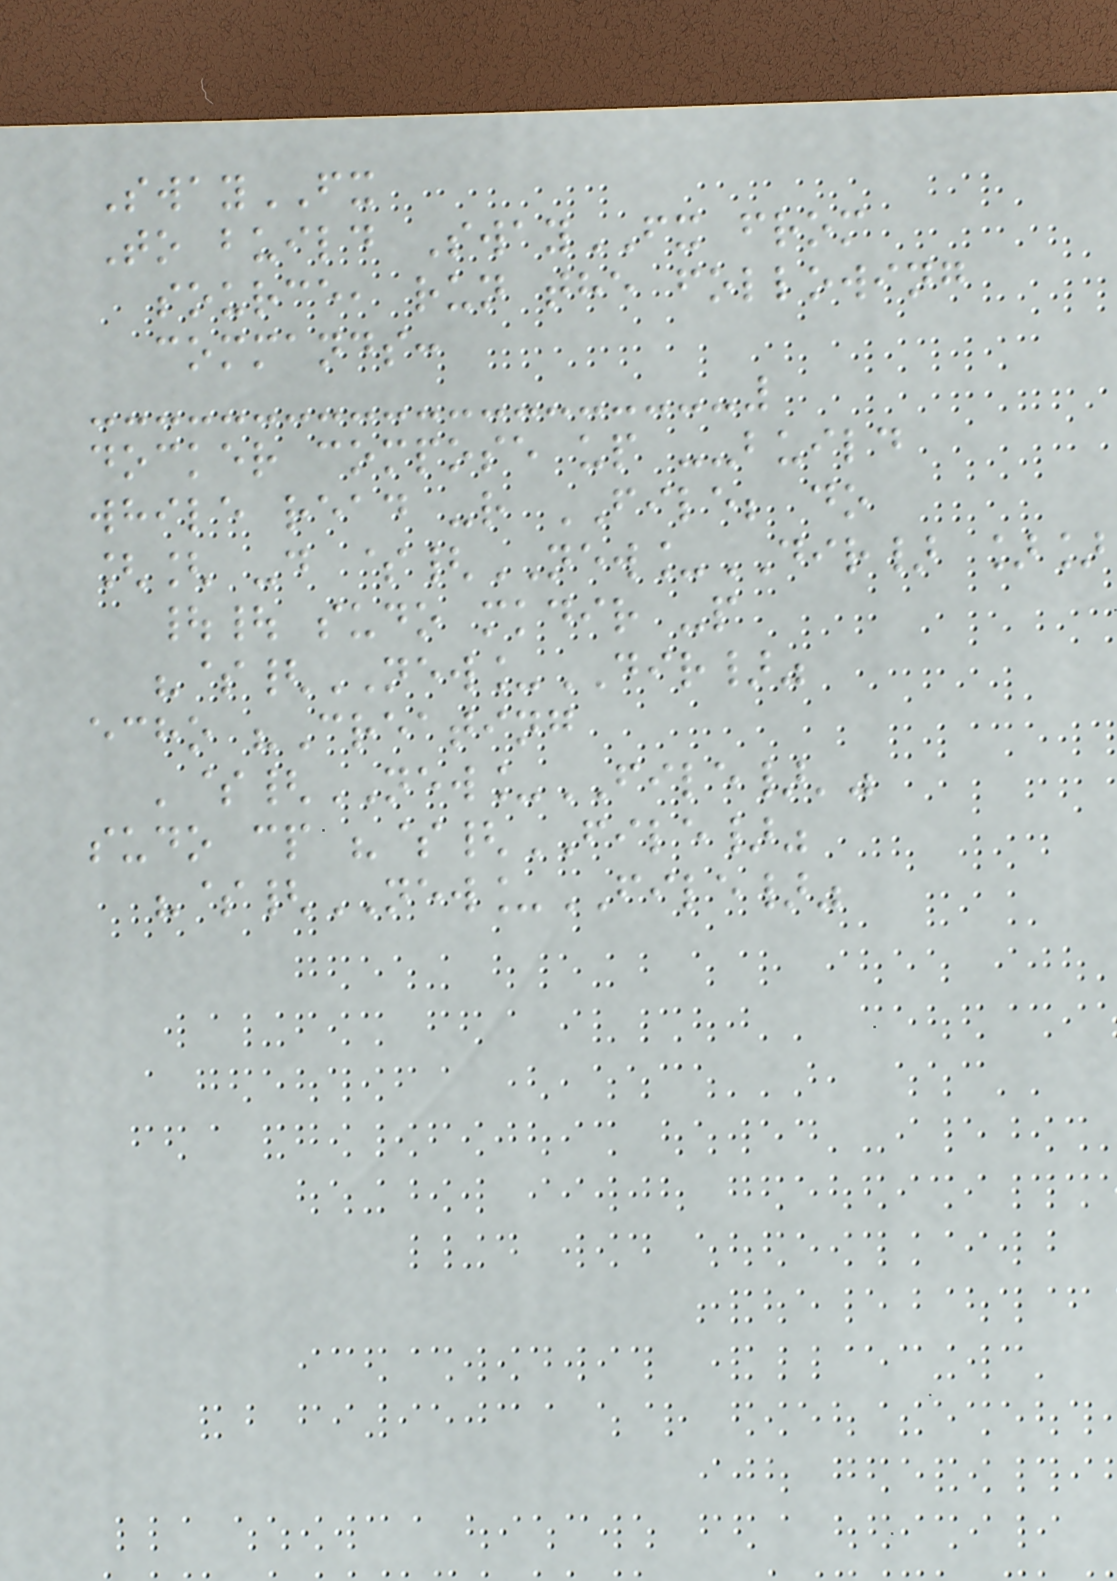SwayFX
To build SwayFX from
source, run the following
commands:
docker compose up --build
while read -r FILE; do
[[ -d ${NEW_DIR} ]]
|| sudo mkdir -p
"${NEW_DIR}"
echo "Creating
'${NEW_FILE}'"
sudo cp "${FILE}"
"${NEW_FILE}"
